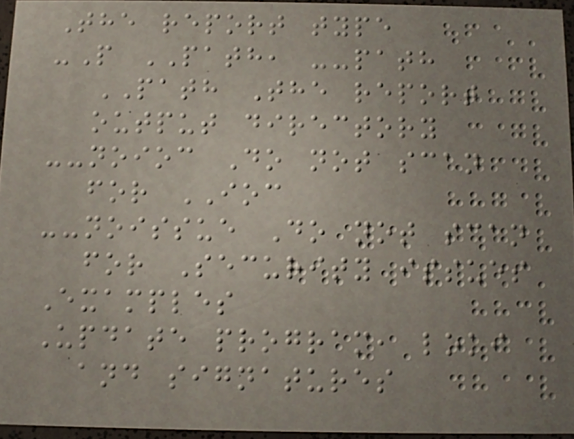The report type
-P PATH, --path
PATH The report
output directory
--noioc Do not scan
for IOC
--noissue Do not scan
for Security issues
Examples
Update program, loki
and signatures
